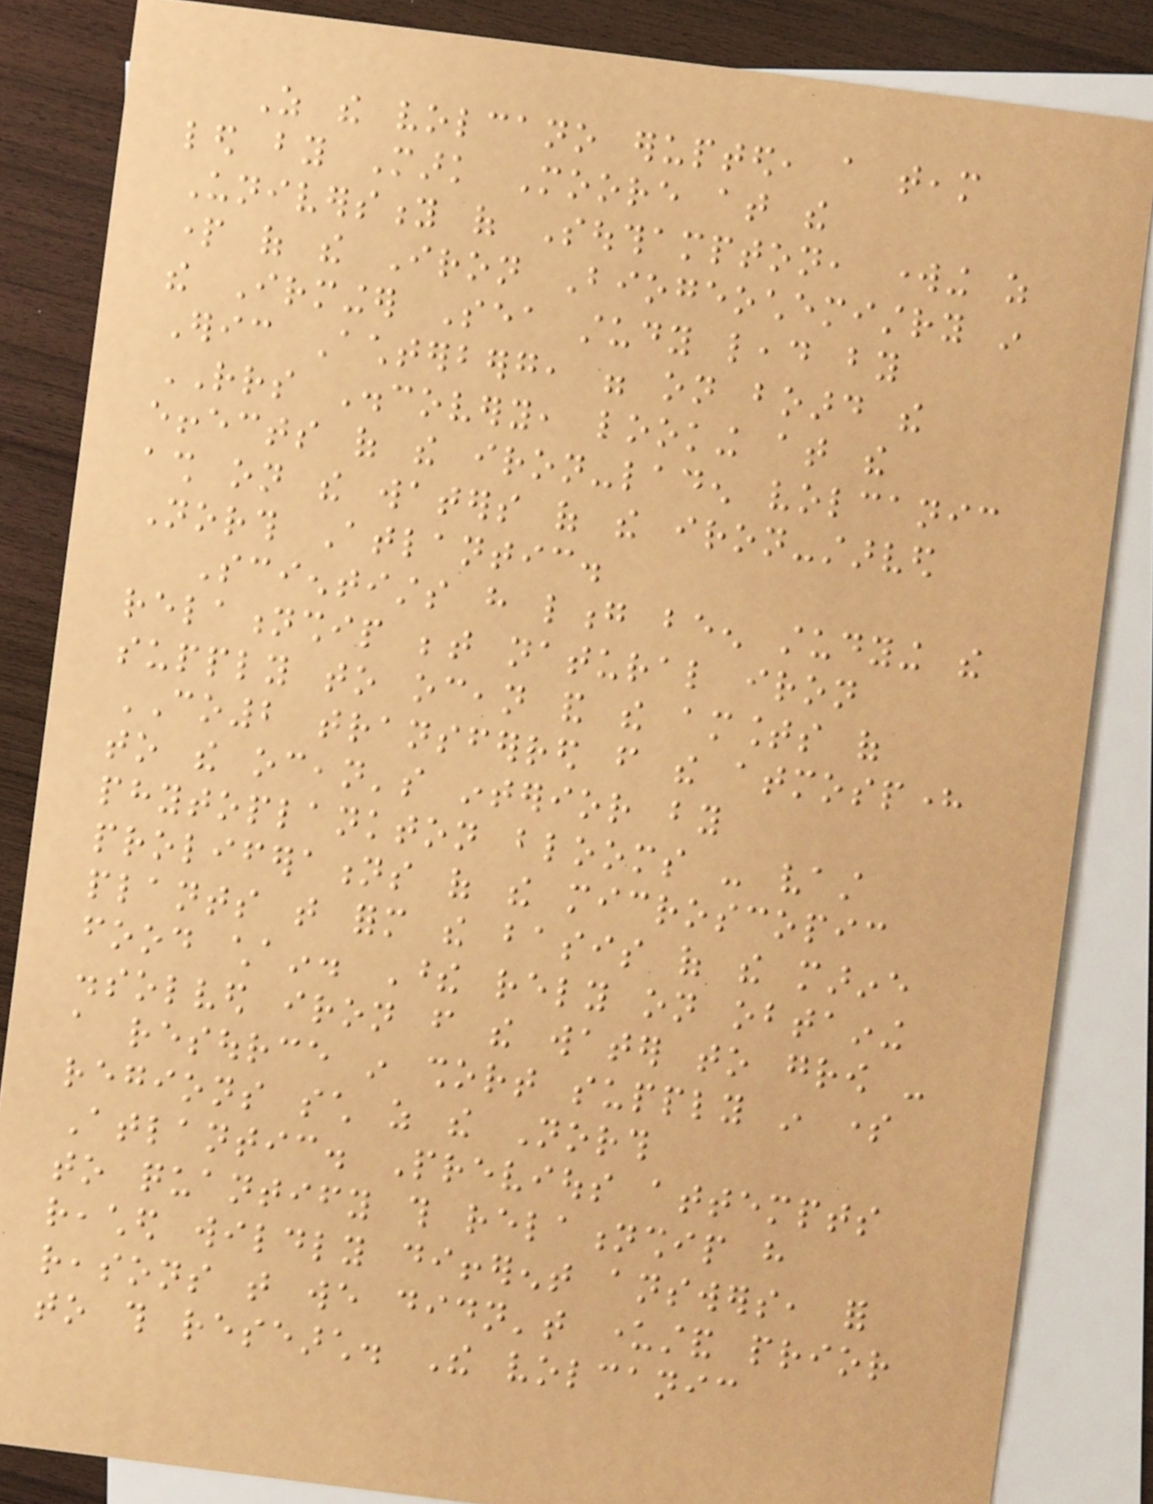As the volcano erupted, a team
led by Mark Moore at the
University of Southampton, working as
part of the Iron Biogeochemistry in
the Irminger Sea study lead by
Eric Achterberg, were on board the
RRS Discovery, looking at the
effects of the iron-laden volcanic
ash on the waters of the iron-starved
North Atlantic.
Scientists have long been studying the
relationship between natural iron
supply to ocean and the amounts of
CO2 transferred from the atmosphere
to the ocean's interior by
phytoplankton blooms - vast
proliferations of the microscopic
plants that form the basis of the marine
food chain. These rely on obtaining
dissolved iron from the water to grow -
a resource in short supply in some
regions such as the North
Atlantic. Previous attempts
to quantify this relationship have
reached wildly different answers, for
reasons that we didn't understand prior
to this research. The volcanic
